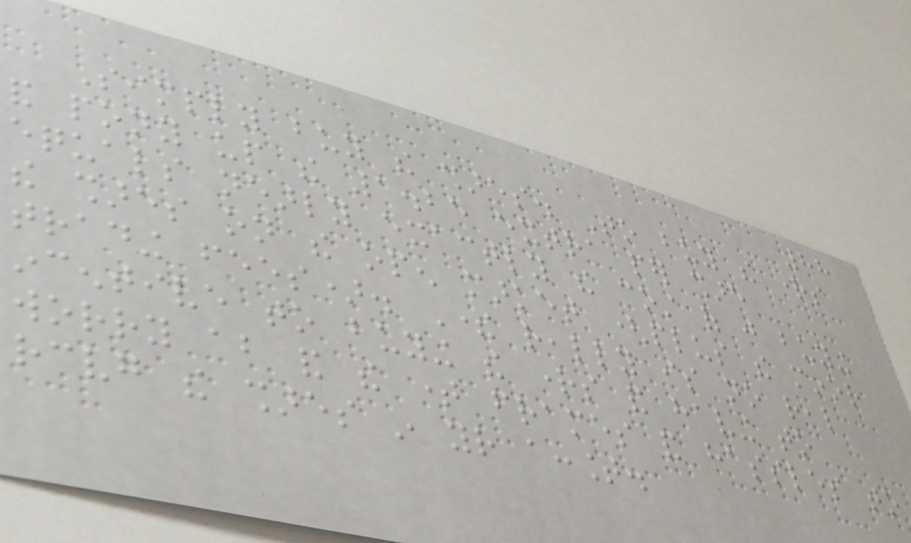88
Simply buy the shares. To buy the rights
and pony up the 1.25 extra per share
equals nearly exactly the cost of just buying
the shares on the open market (plus the minor
trading fees). There really is no real
incentive to buying the rights and having to
worry about and the time frames and hassles to
receiving the shares in your account.
